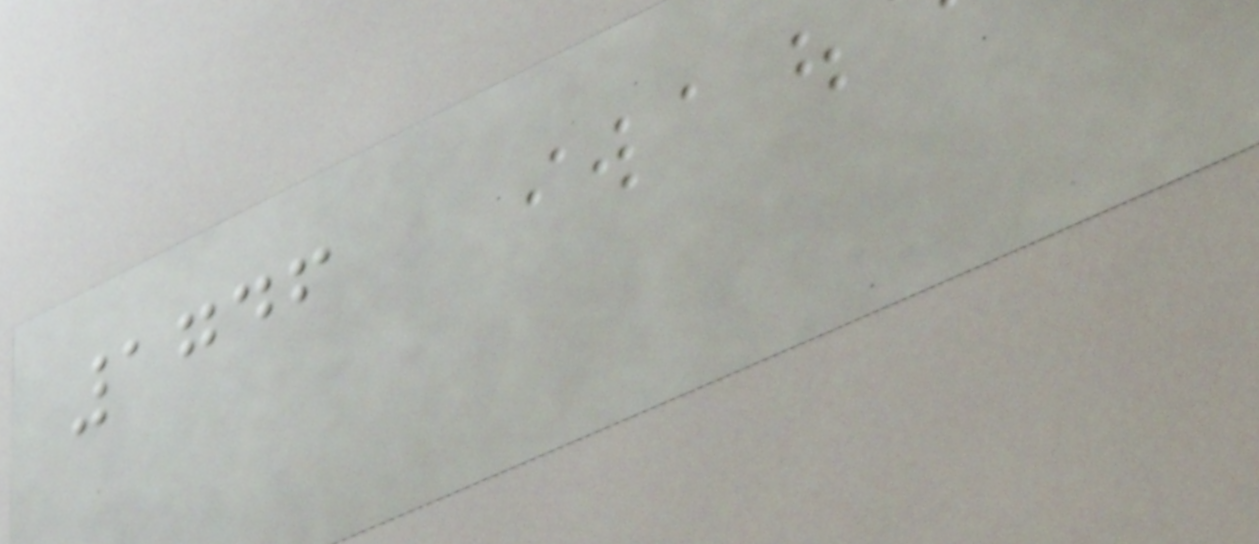1746
